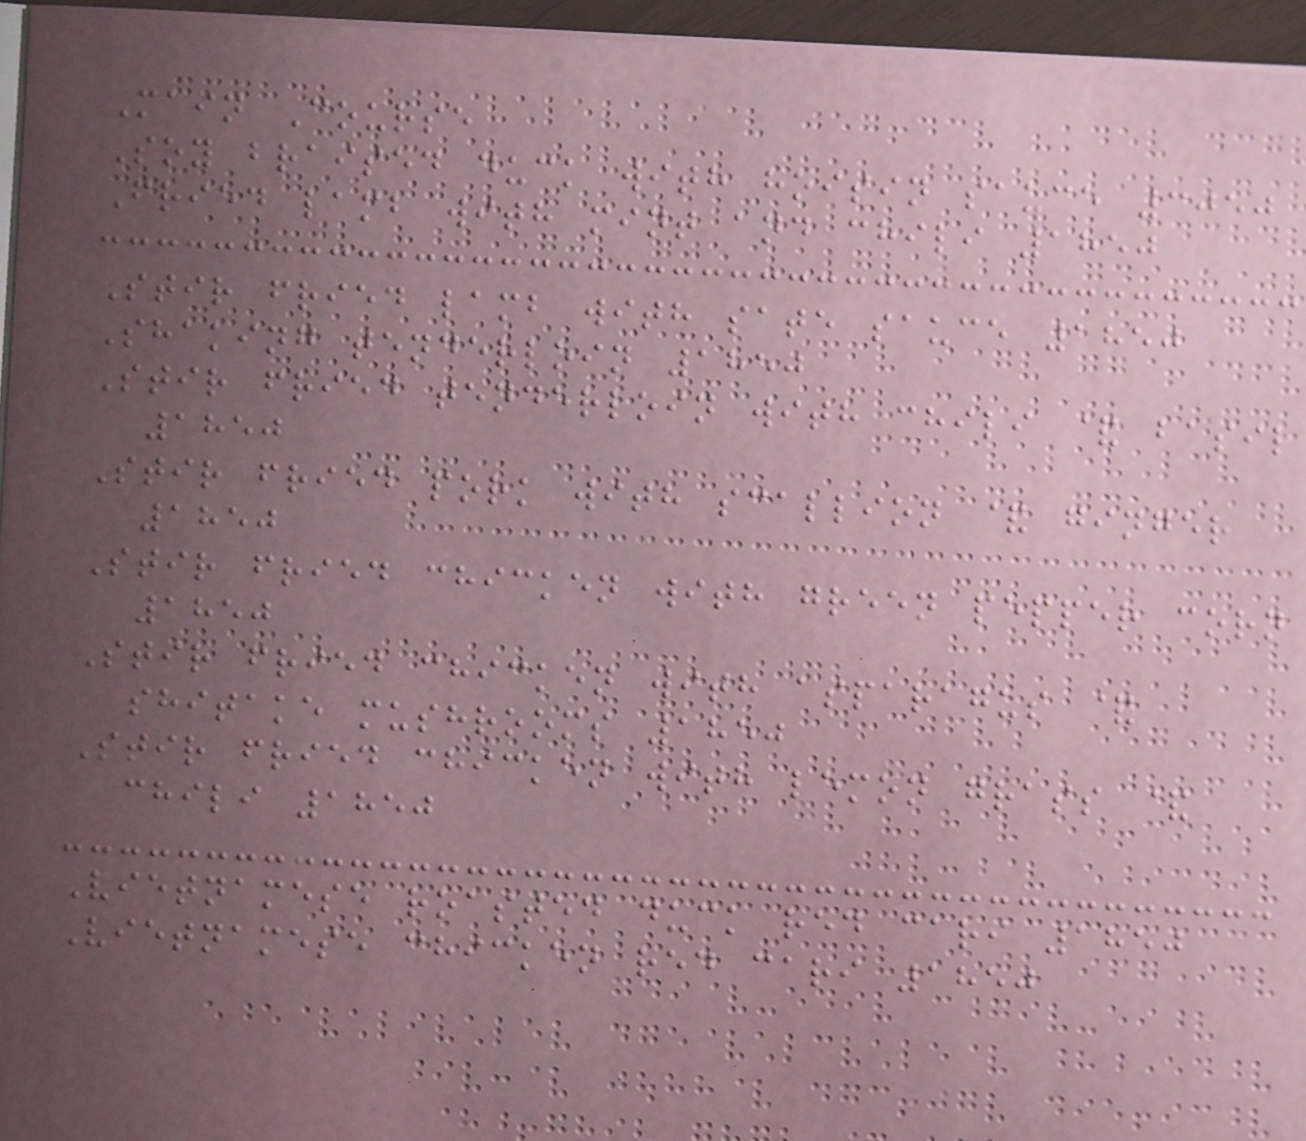Main Course
Soy braised duck with hoisin sauce 3050
Fried lamb with mint and chili 1850
Stir fried lamb with sate sauce 1850
Shaking tenderloin 1850
Stir fried tenderloin with chili & basil
1850
Stir fried pork with scallion & ginger
1850
Stir fried chicken with green pepper corn
1850
Stir fried chicken with asparagus &
shitake mushrooms 1850
Stir fried chicken with lemon grass &
chili 1850
Vietnamese roasted duck red cari 1850
Vietnamese chicken red cari 1850
